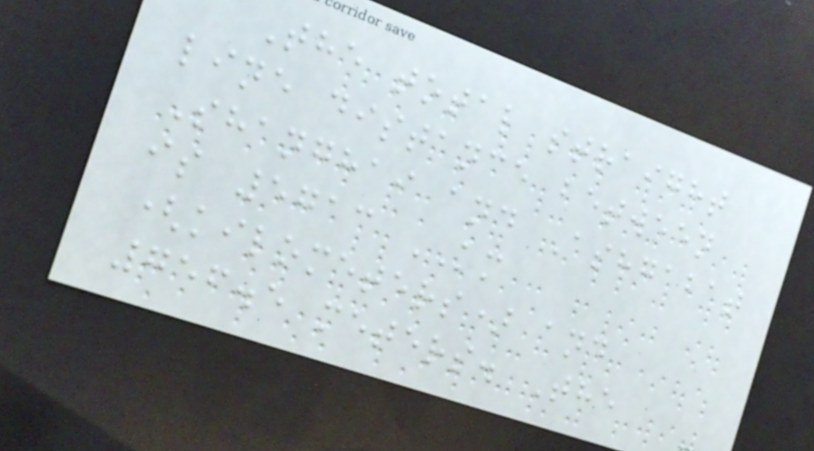The total straight
line distance between
Shanghai and Ashgabat
is 5713 KM
(kilometers) and
756.5 meters. The
